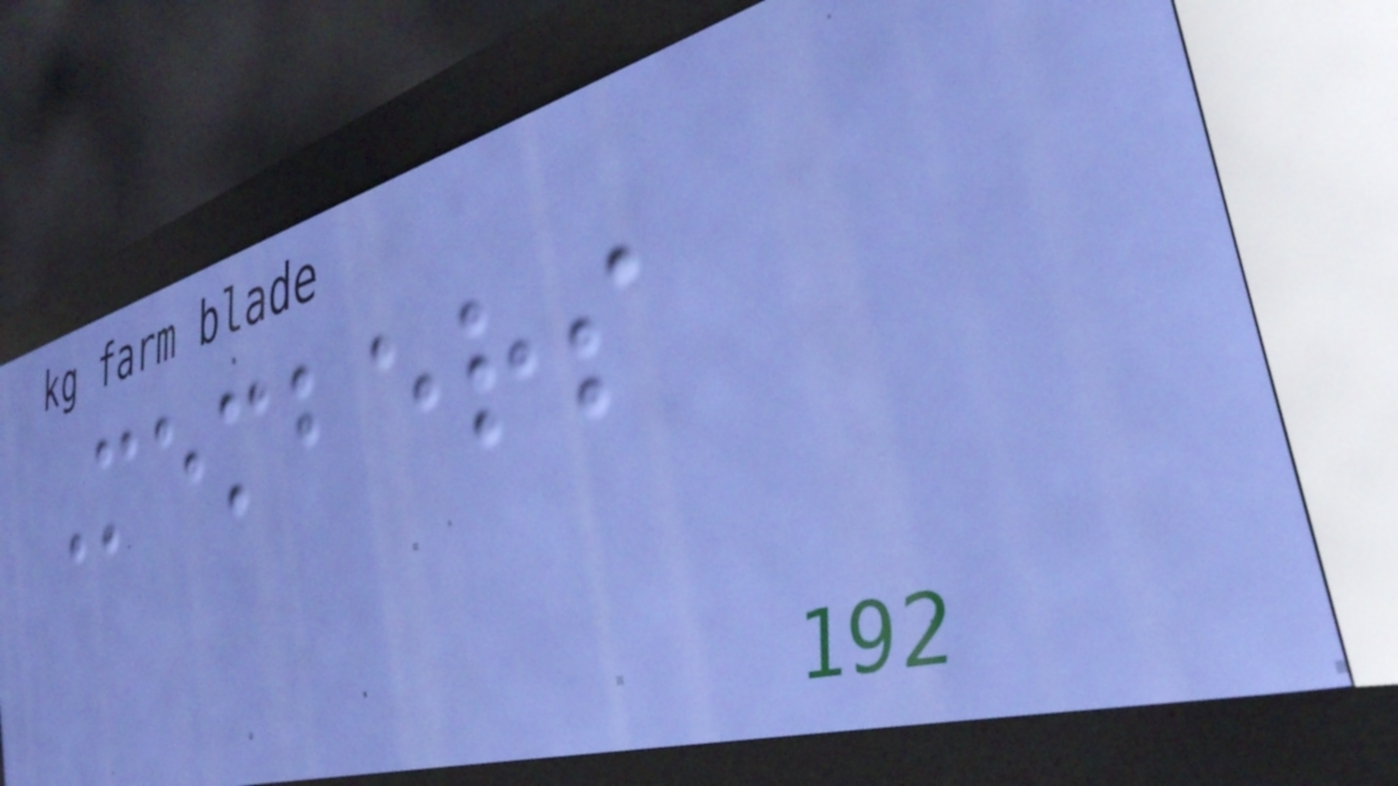Members
